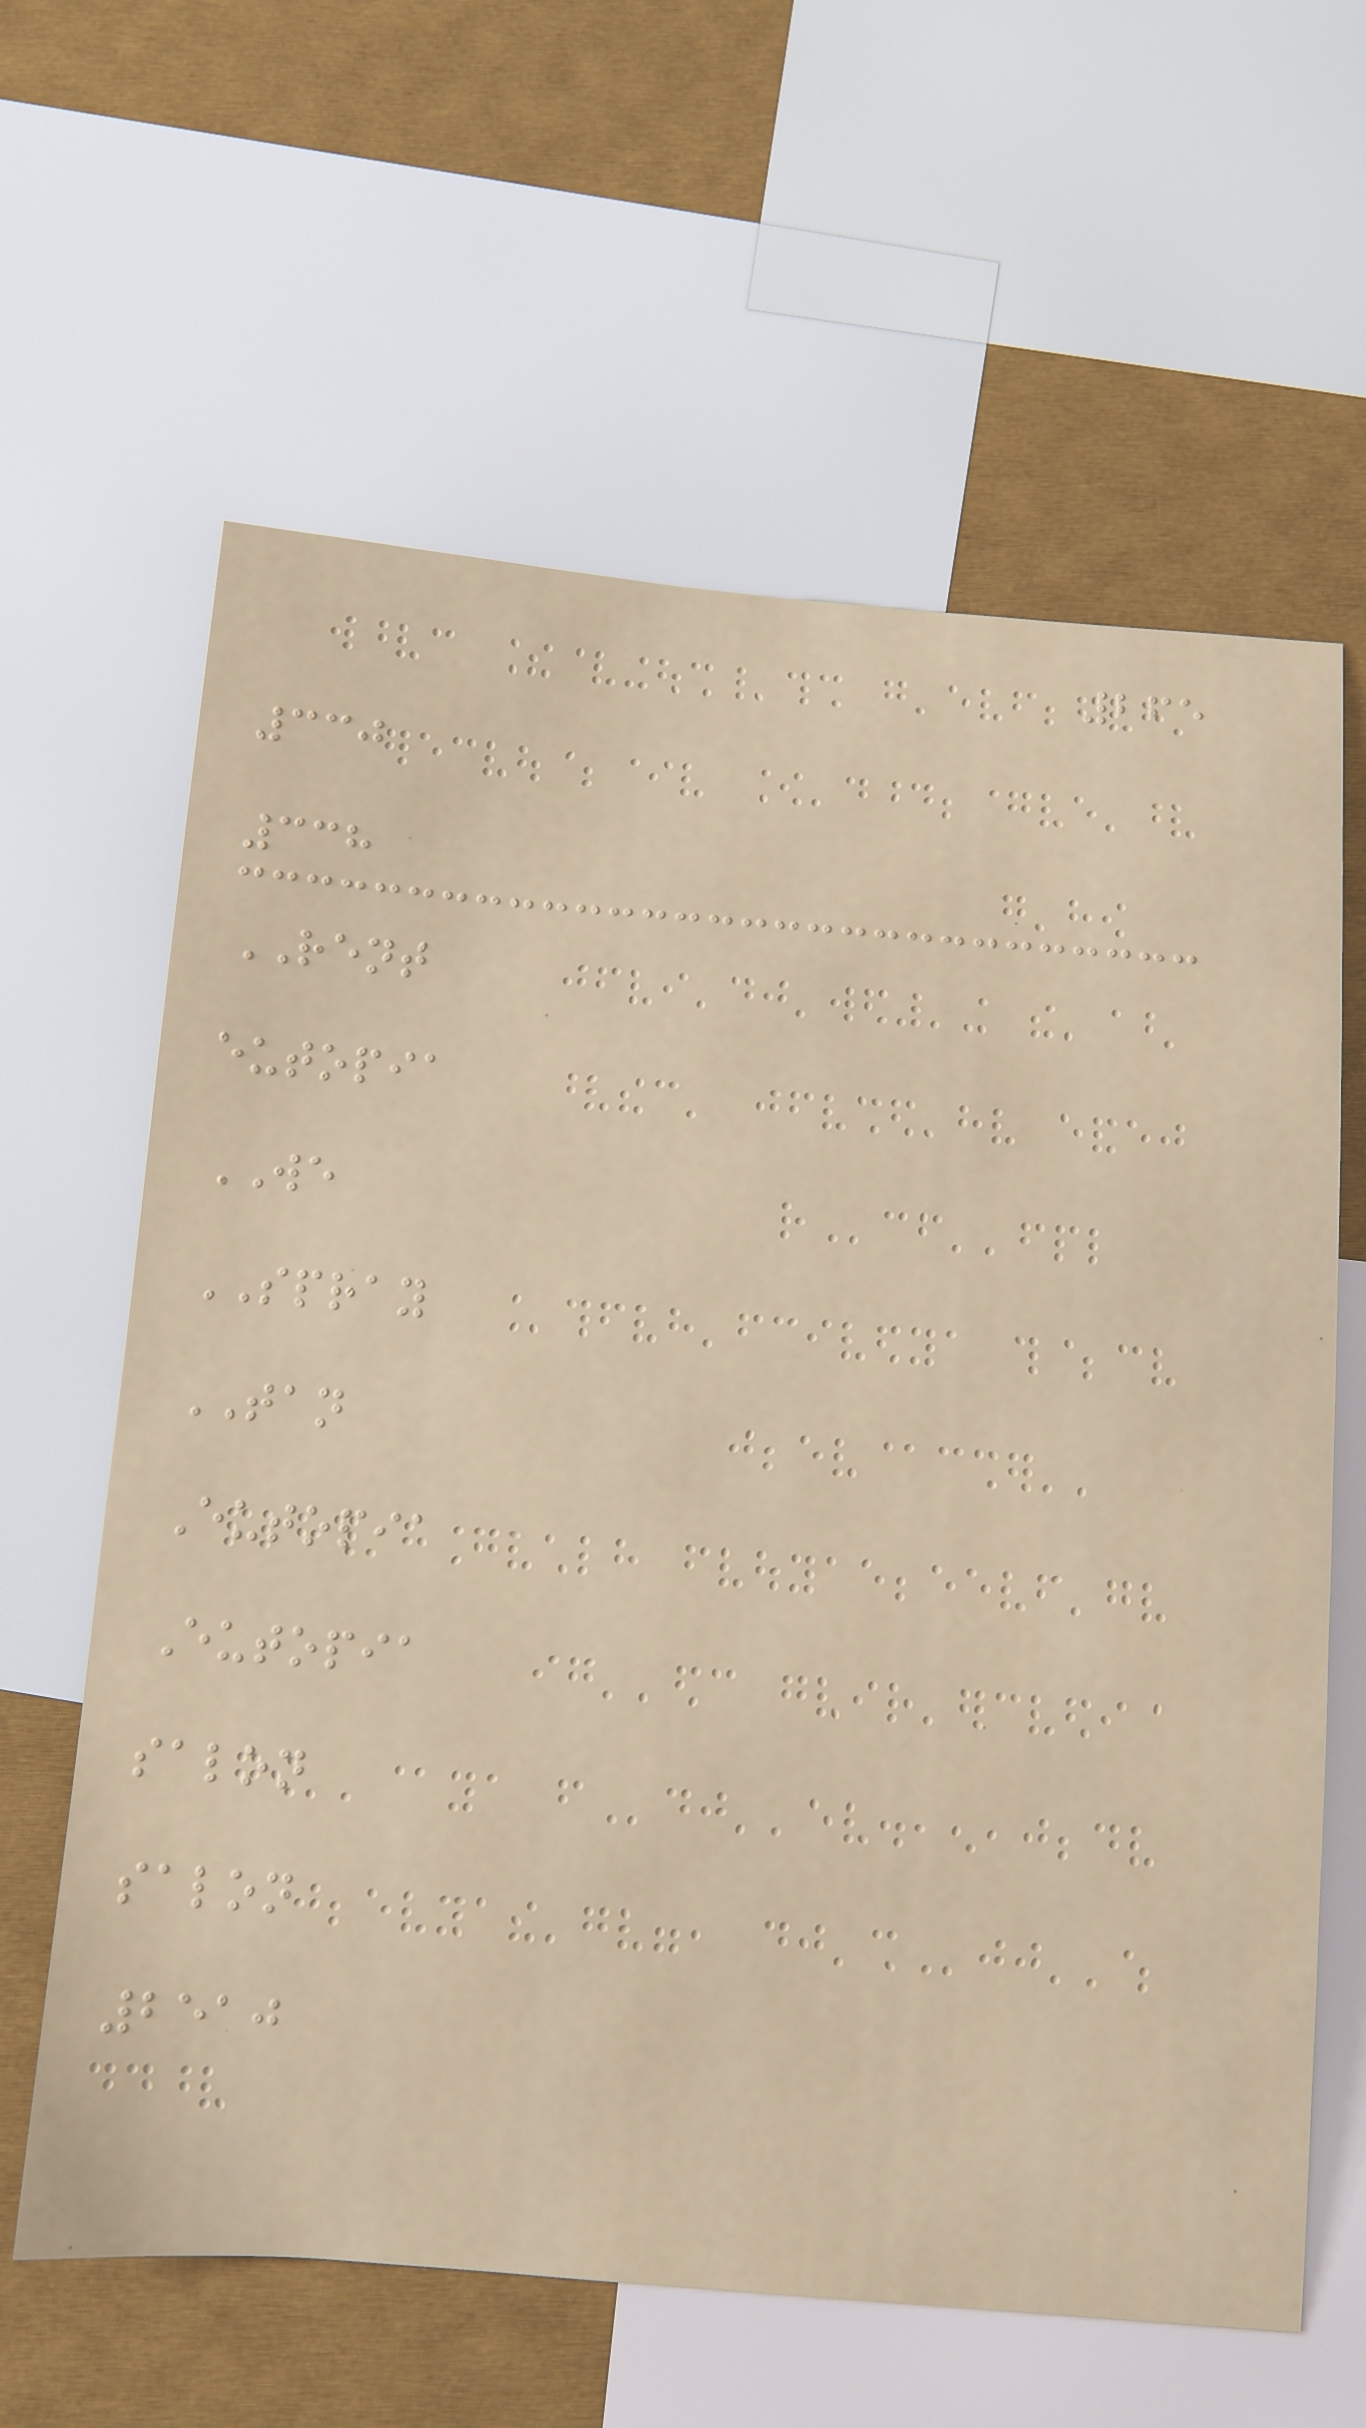265
330
338
RENT
eutopia
WE
SPRAY
TAN
Eutopia
Eutopia
salon
salon
2510
